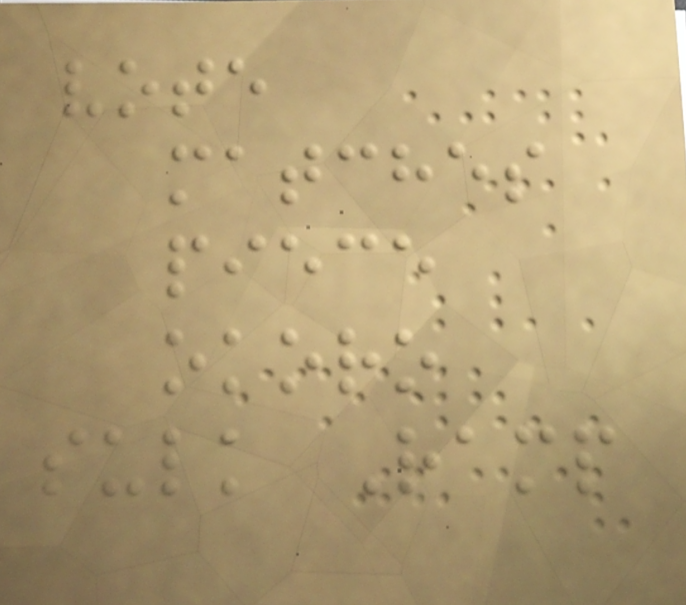vote
matches
piece
okoro
sulk Ramp
